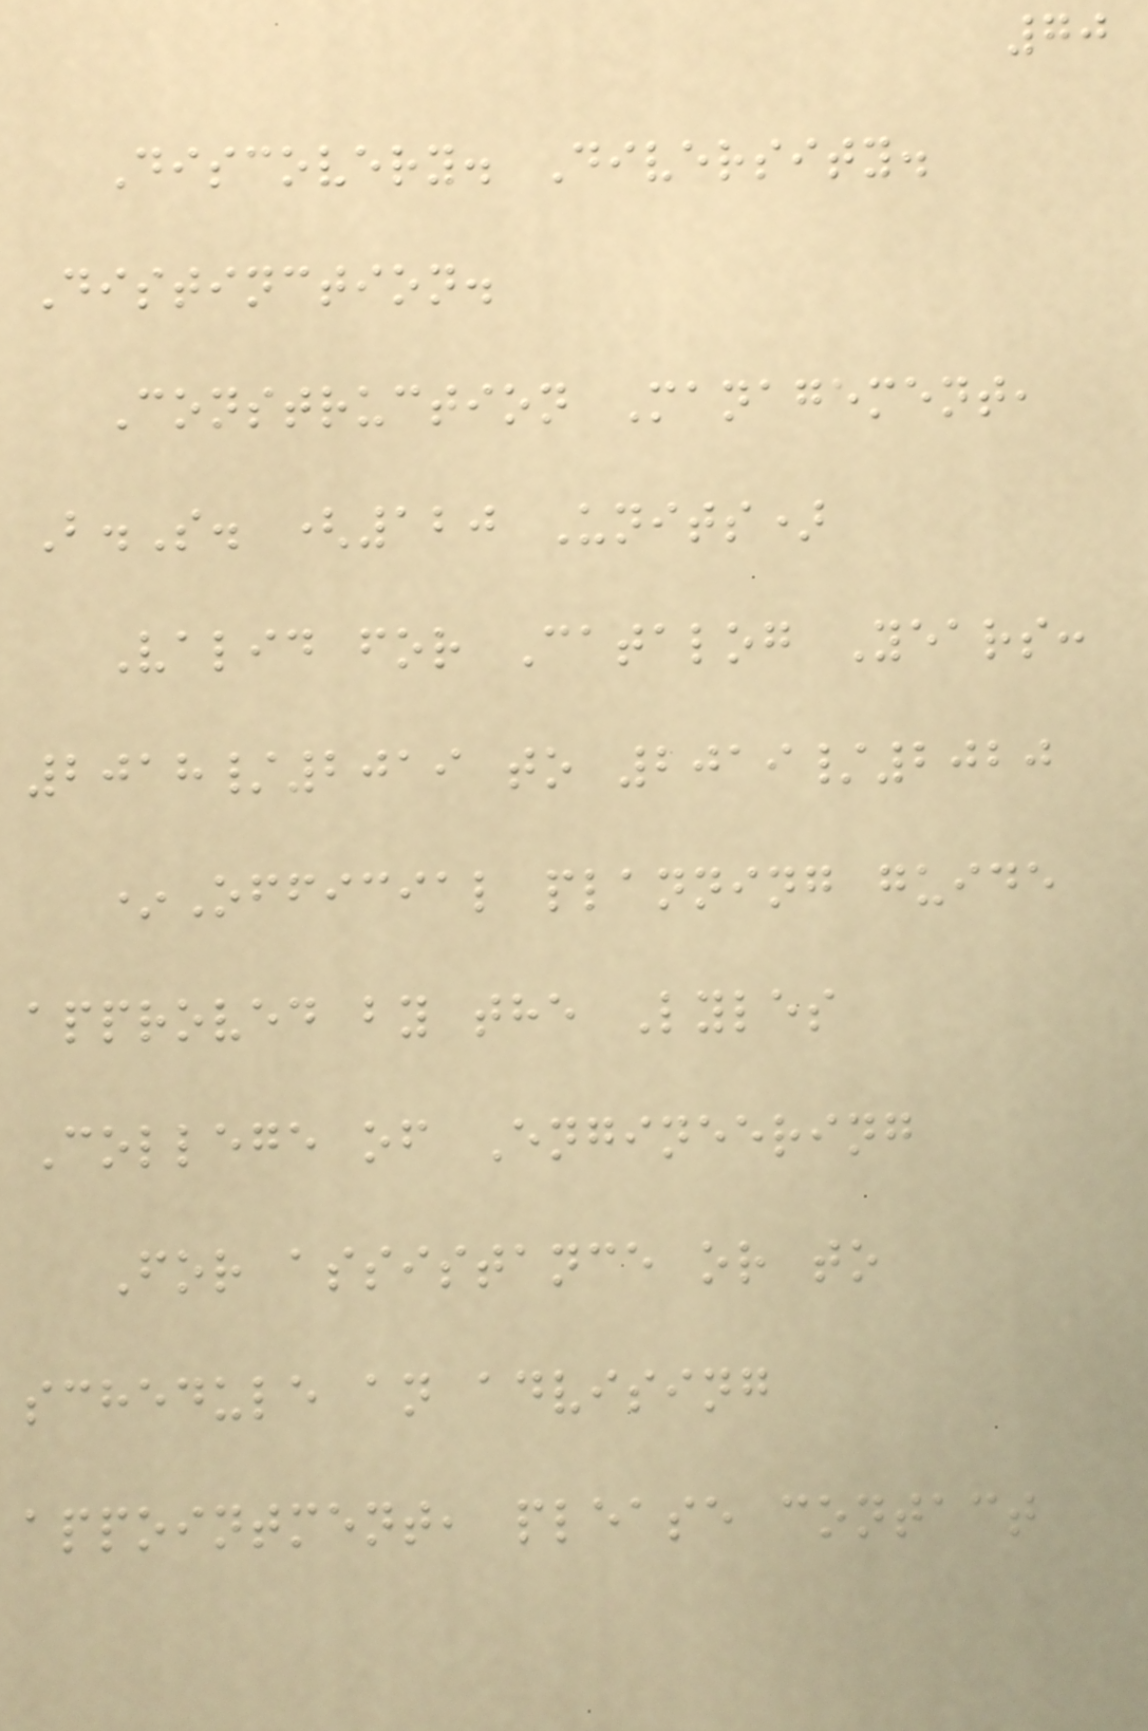70
Discovery. Diversity.
Distinction.
Construction Management,
B.S. (120 Units)
Valid for Catalog Years:
2018/2019 to 2019/2020
*Official planning guide
approved by the Lyles
College of Engineering
For assistance or to
schedule an advising
appointment, please contact
